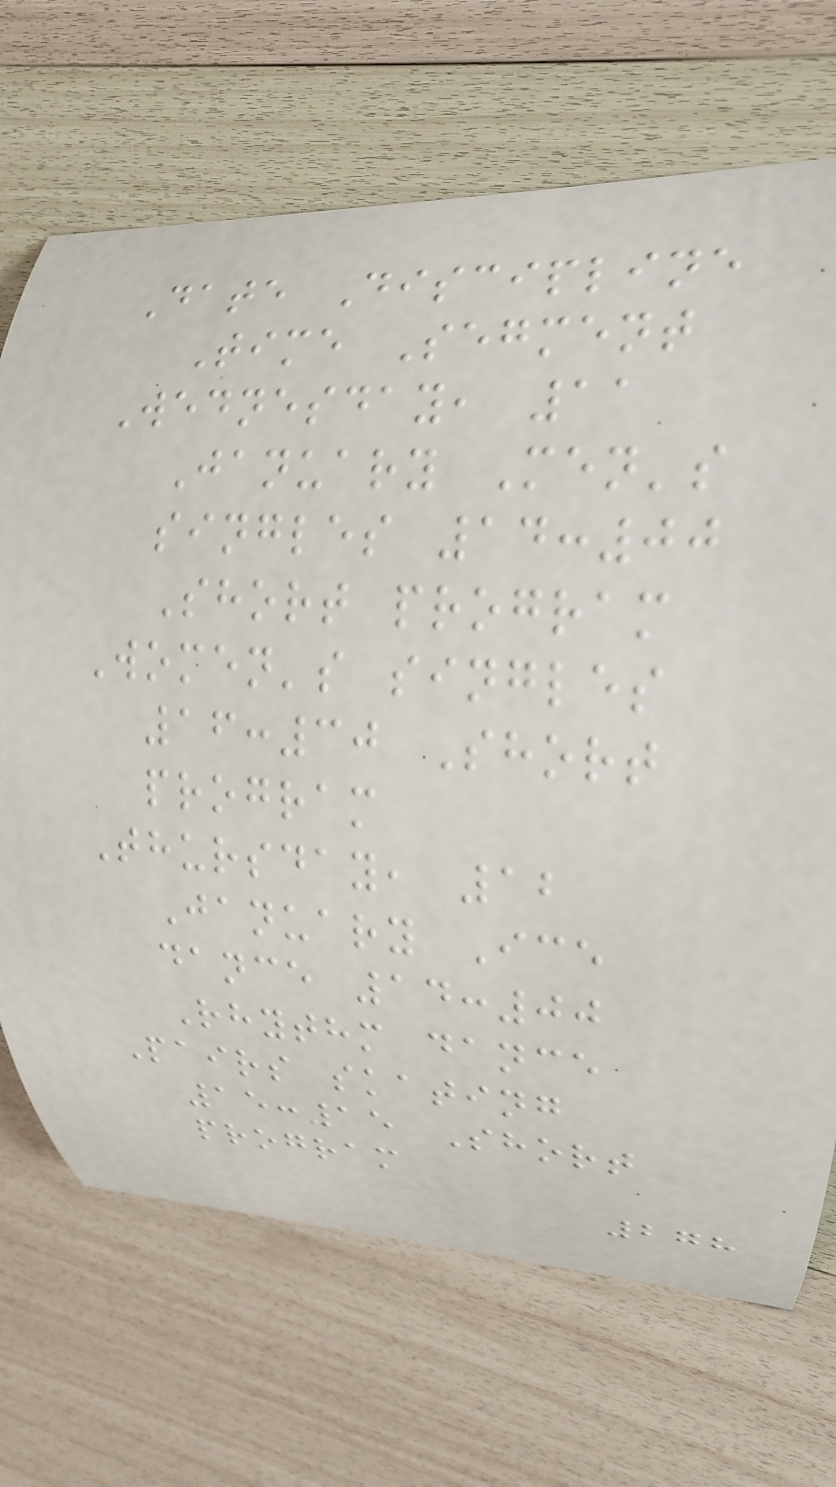Date Discipline
Time Segment
Wednesday, 11
January Men's
singles 14:00
Short program
Women's singles
16:30 Short
program
Thursday, 12
January Ice
dance 14:00
Rhythm dance
Pairs skating
15:15 Short
program
278
